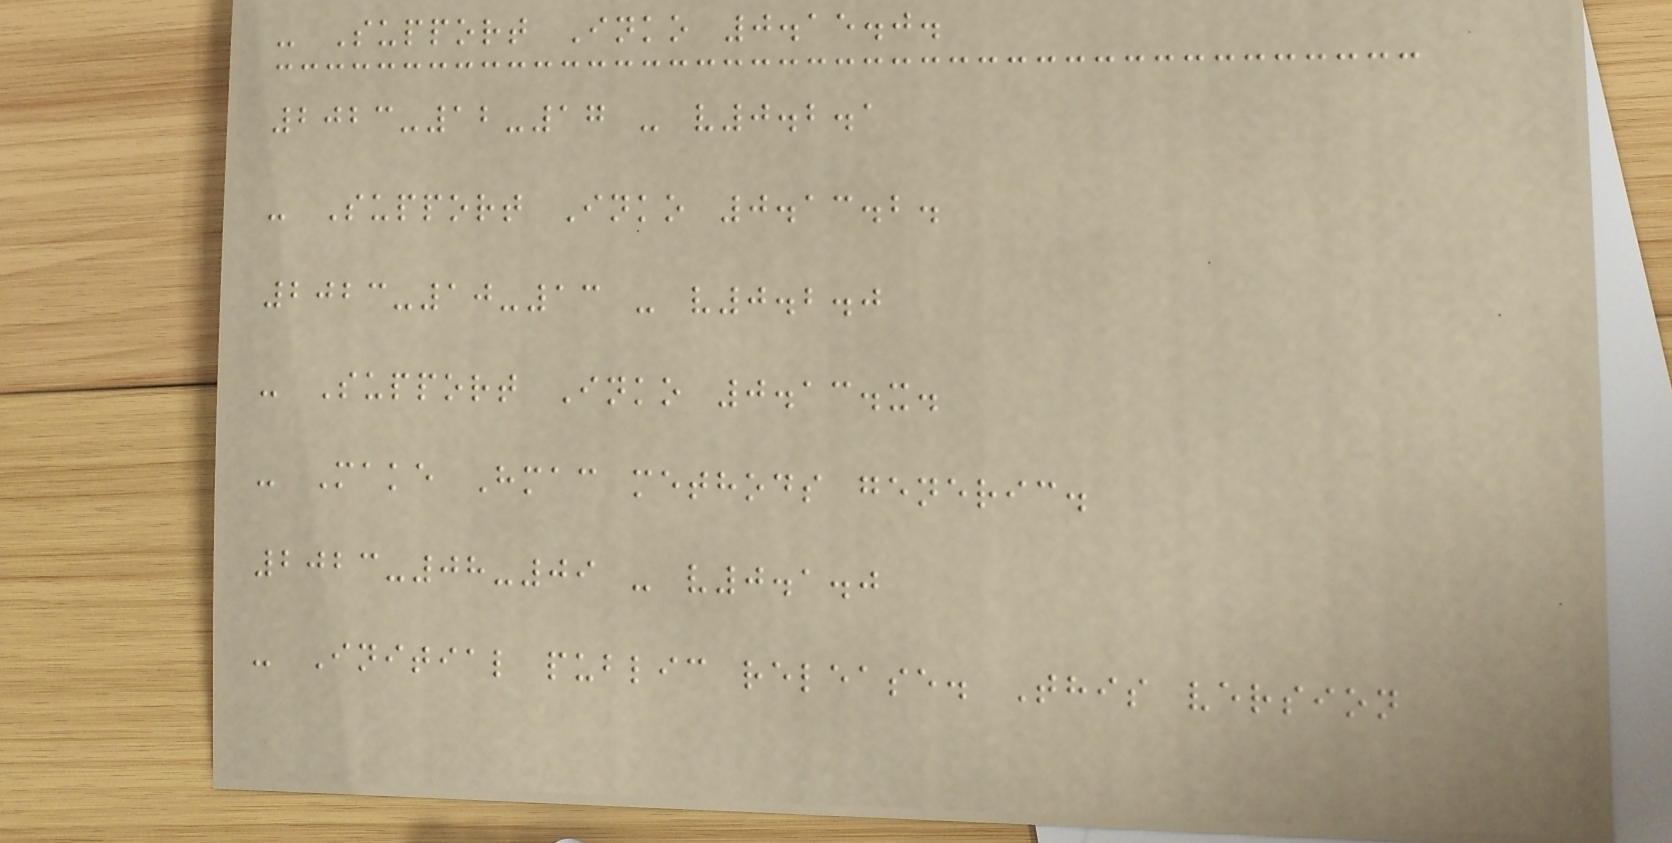- Support Inko 0.15.0.
2023-12-17 - v0.2.1
- Support Inko 0.13.2.
2023-10-13 - v0.2.0
- Support Inko 0.13.x.
- Make Hmac methods generic.
2023-08-09 - v0.1.0
- Initial public release. This version
